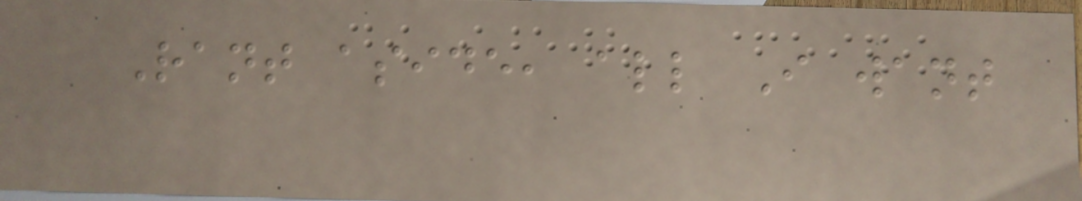Rant aside, all I want
